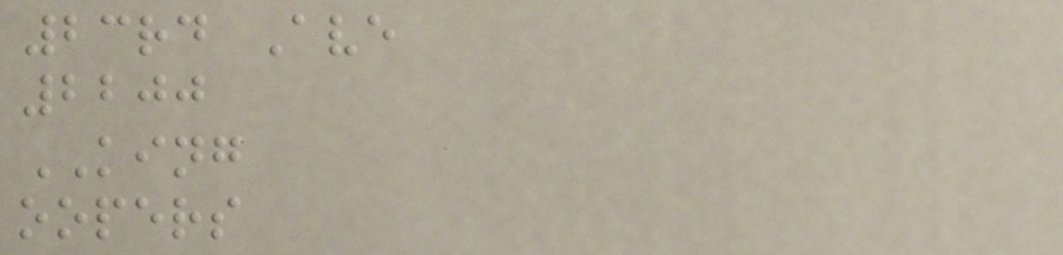23rd Ave
2200
KING
oopers
